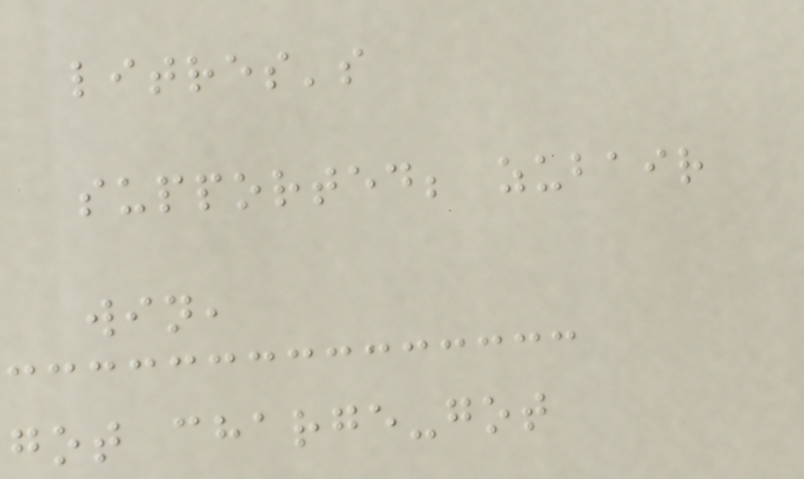litres's
supported; zubair
win,
got charge-got
